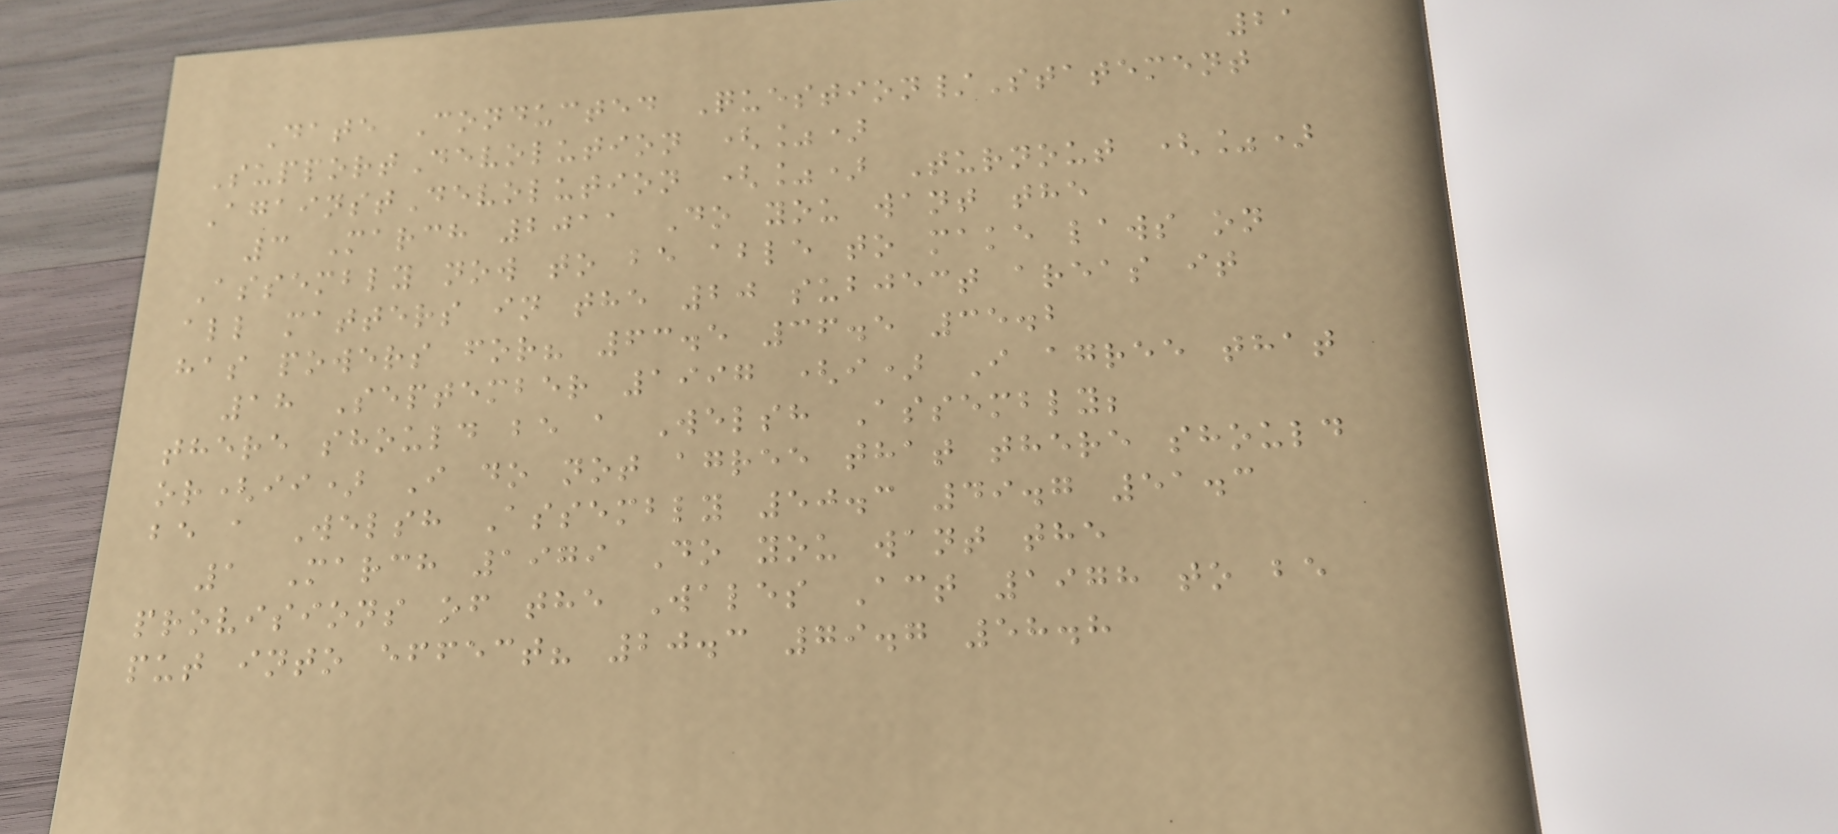21
Date Conducted Question/Statement
SupportDevolution (%)
AgainstDevolution (%) Turnout (%)
3 March 2011 Do you want the
Assembly now to be able to make laws on
all matters in the 20 subject areas it
has powers for? 63.5 36.5 35.2
18 September 1997 (i) I agree that
there should be a Welsh Assembly;
or(ii) I do not agree that there should
be a Welsh Assembly 50.3 49.7 51.3
1 March 1979 Do you want the
provisions of the Wales Act 1978 to be
put into effect? 20.3 79.7 58.8
